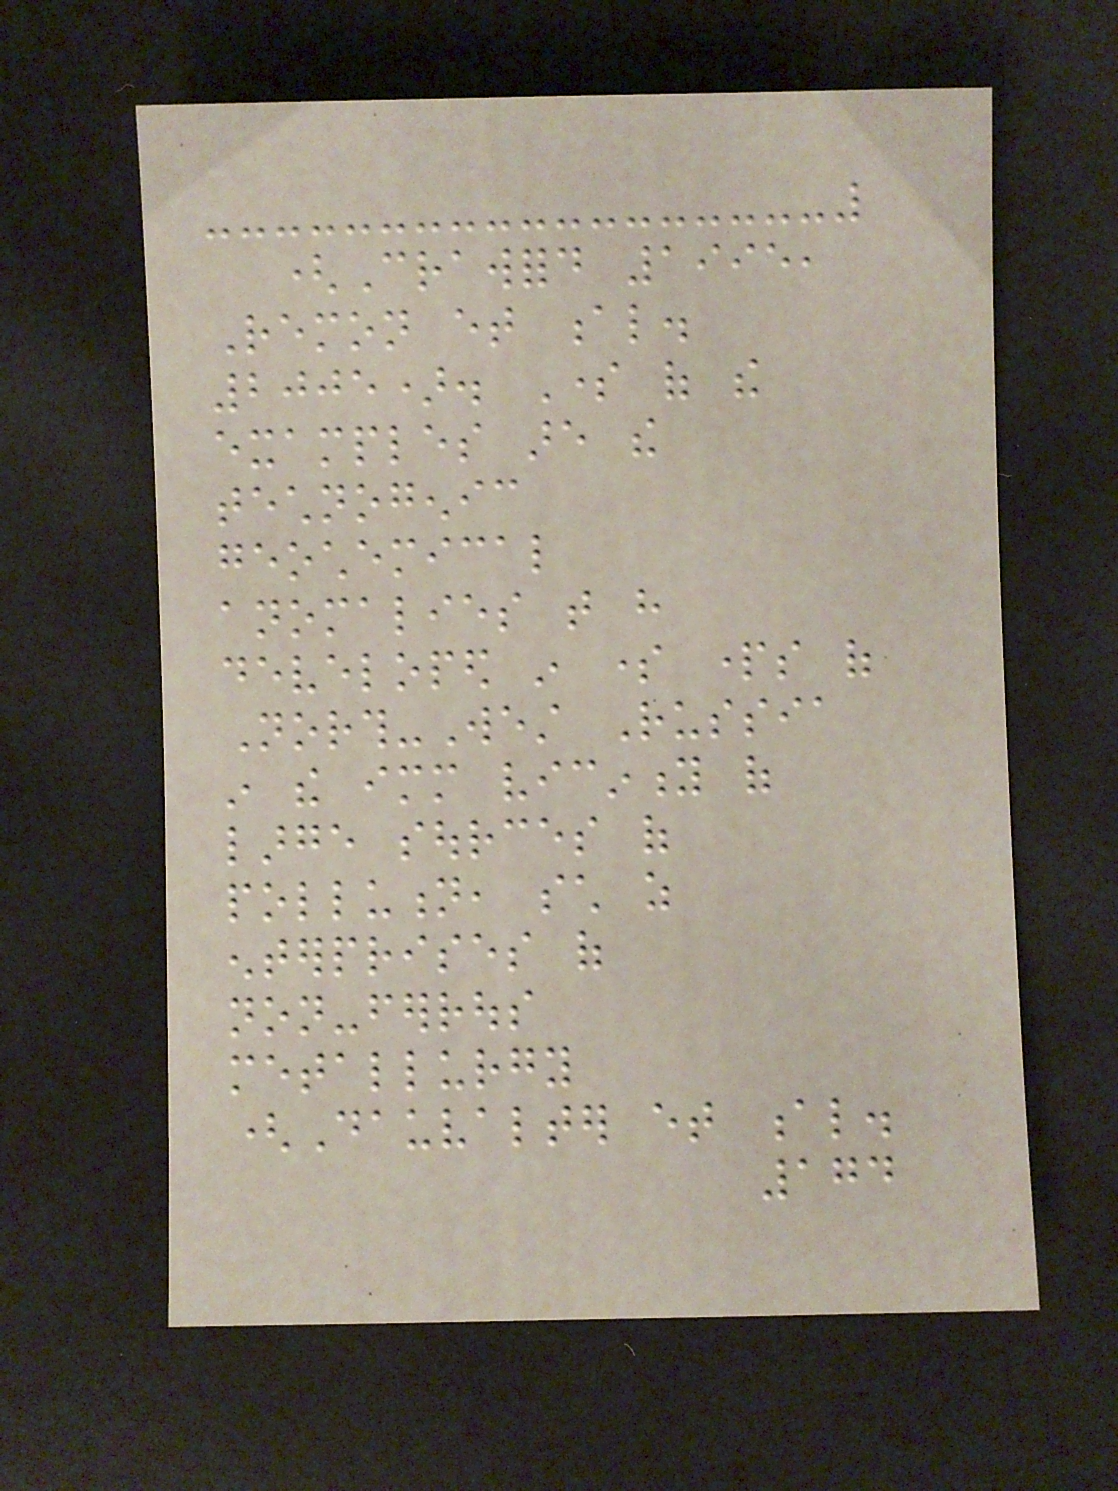(Crawford 1995,
Remon et al.
2005). Some of the
examples are the
technogenic
geochemical
anomalies that have
developed in some parts of
North-West Russia
in the immediate vicinity of
large sources of
pollution, such as
enterprises of
non-ferrous
metallurgy
(Dauvalter et al.
174
